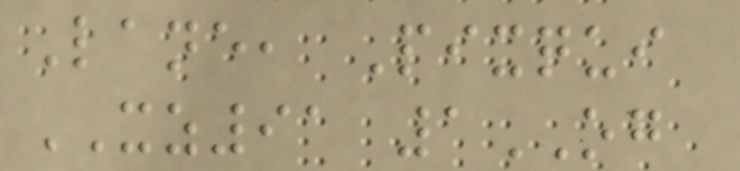Lane, Pixqui
XZ91 1OG
